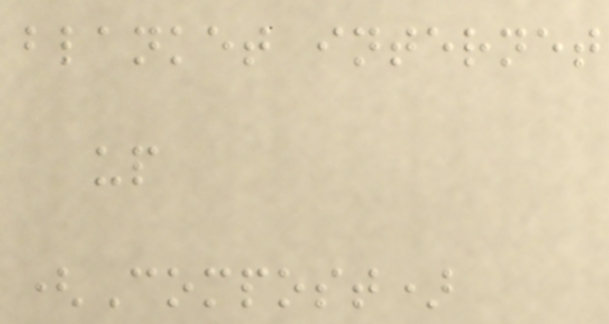blanket internet
up
(Compost)
